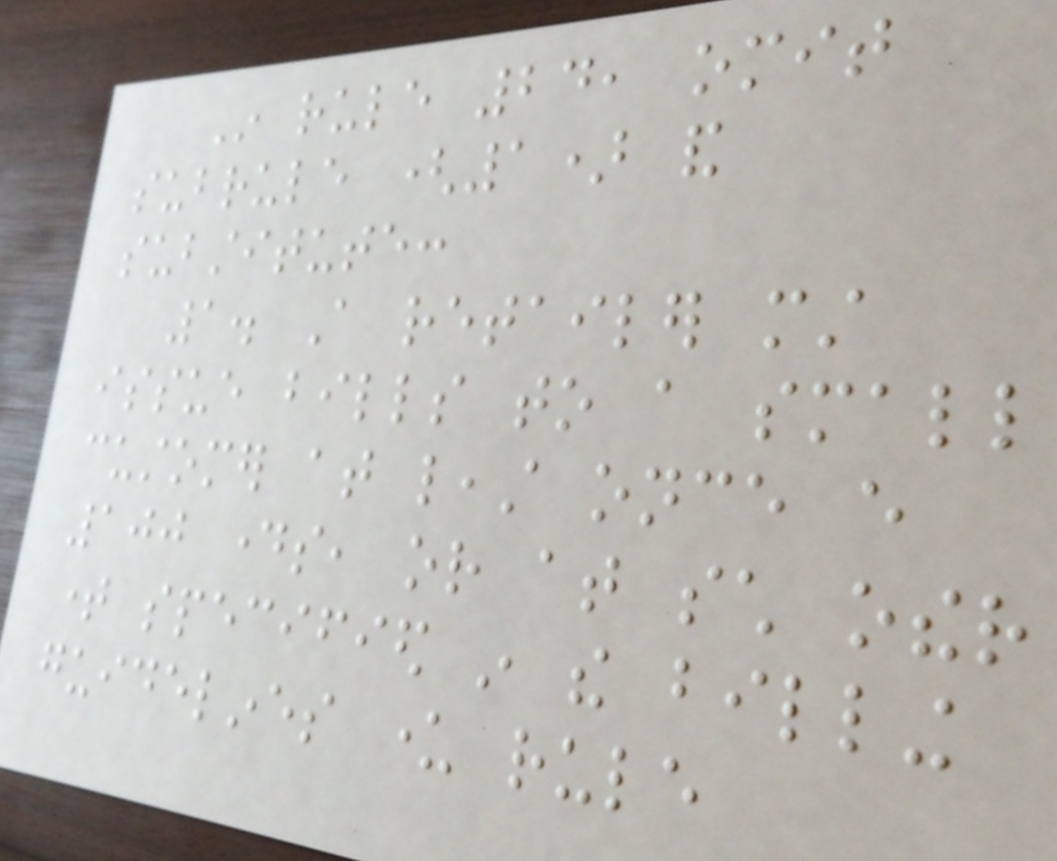In rule 24, omit
subrule (1) and
substitute:
1. A retailer must
issue bills to a small
customer at least once every
100 days, or at such other
time specified in the billing
guidelines under rule
